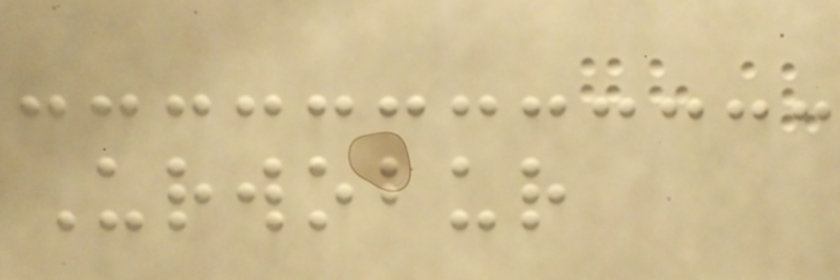Urwobur
